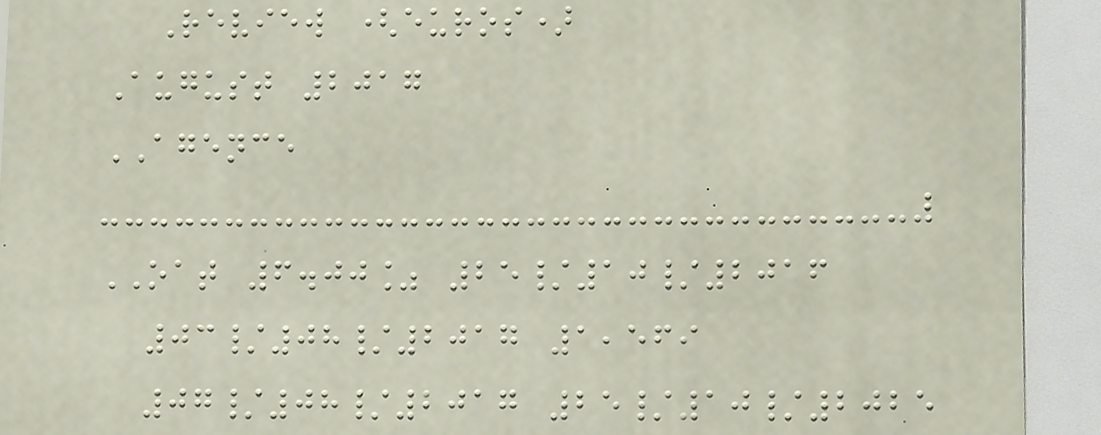Review (euros)
August 2017
AGENCE
OAT 6.00% 25/10/2016
03/08/2017 1,569
07/08/2017 25/10/2025
